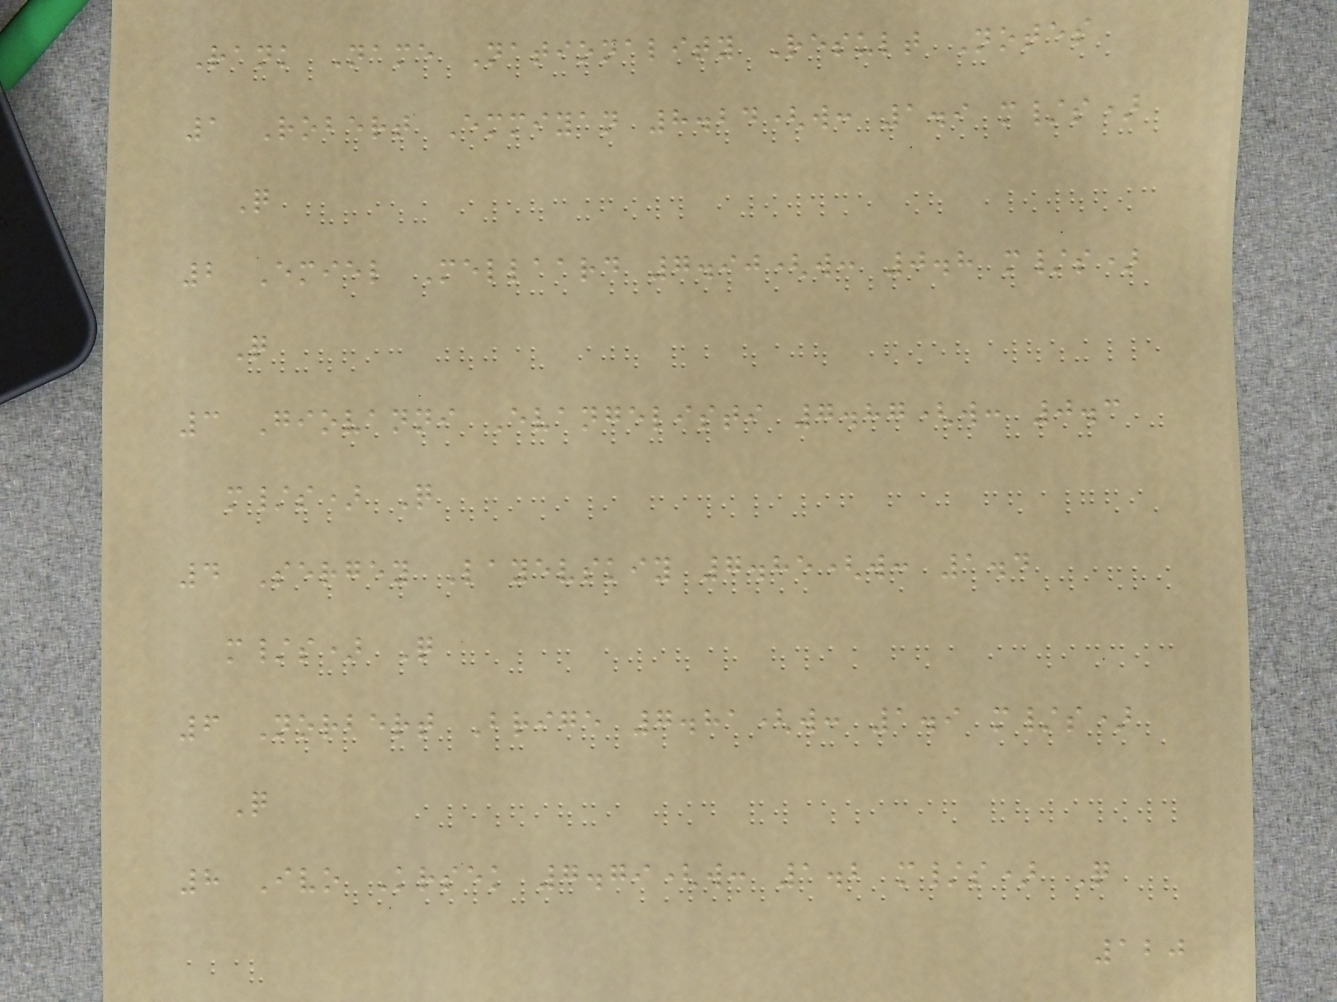Rank Name Nationality Result Notes
1 Robert Emmiyan 8.24(w: 1.9 m/s)
Q
2 Emiel Mellaard 7.90(w: 0.8 m/s)
Q
3 Giovanni Evangelisti 7.87(w: 0.3
m/s) Q
4 Sergey Layevskiy 7.85(w: 1.4
m/s) Q
6 Norbert Brige 7.81(w: 1.9 m/s)
Q
8 Ivo Krsek 7.79(w: 1.2 m/s) Q
120
